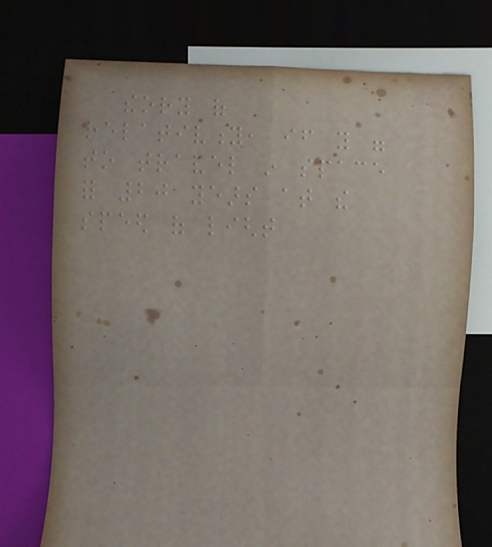theory of
relativity, if you were
to travel in space
for 20 years at the
speed of light
